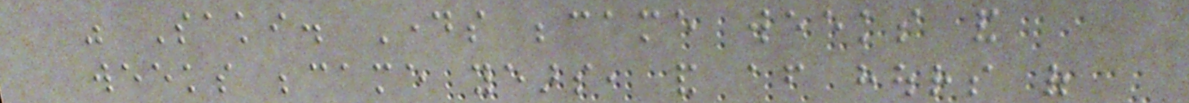was Saki. Days became weeks and
weeks became years, and after hours of
